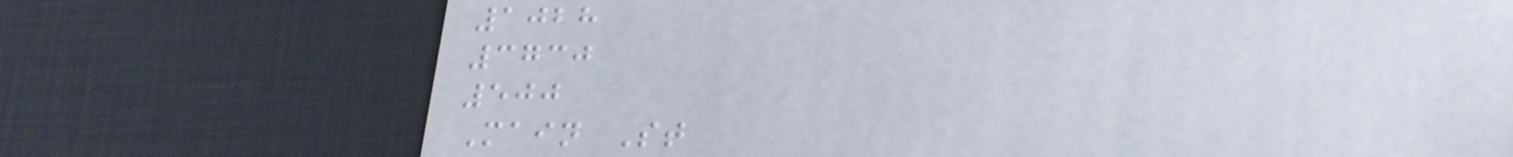1028
3730
500
Main St
